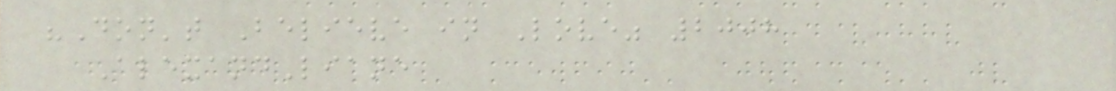"Don't Believe in Love" 2008
AlexandLiane
